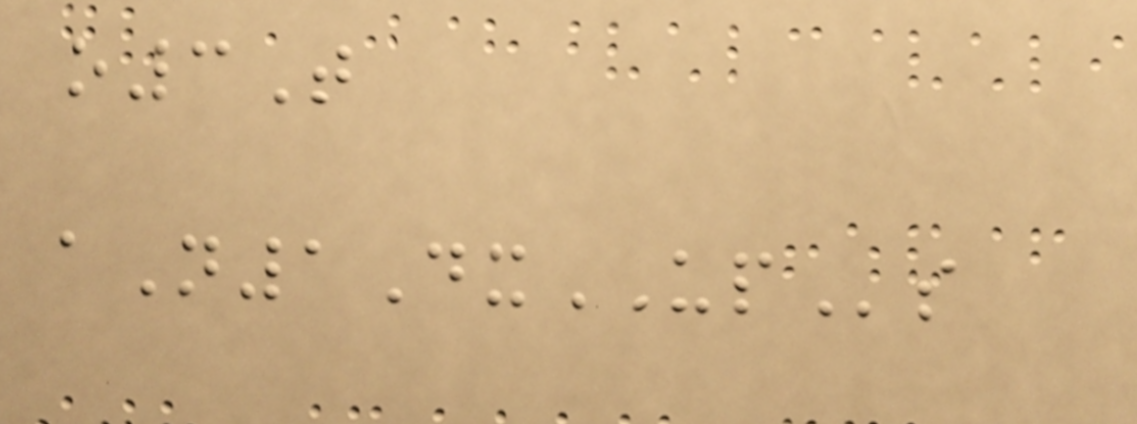o3T
aN1DxUPs
